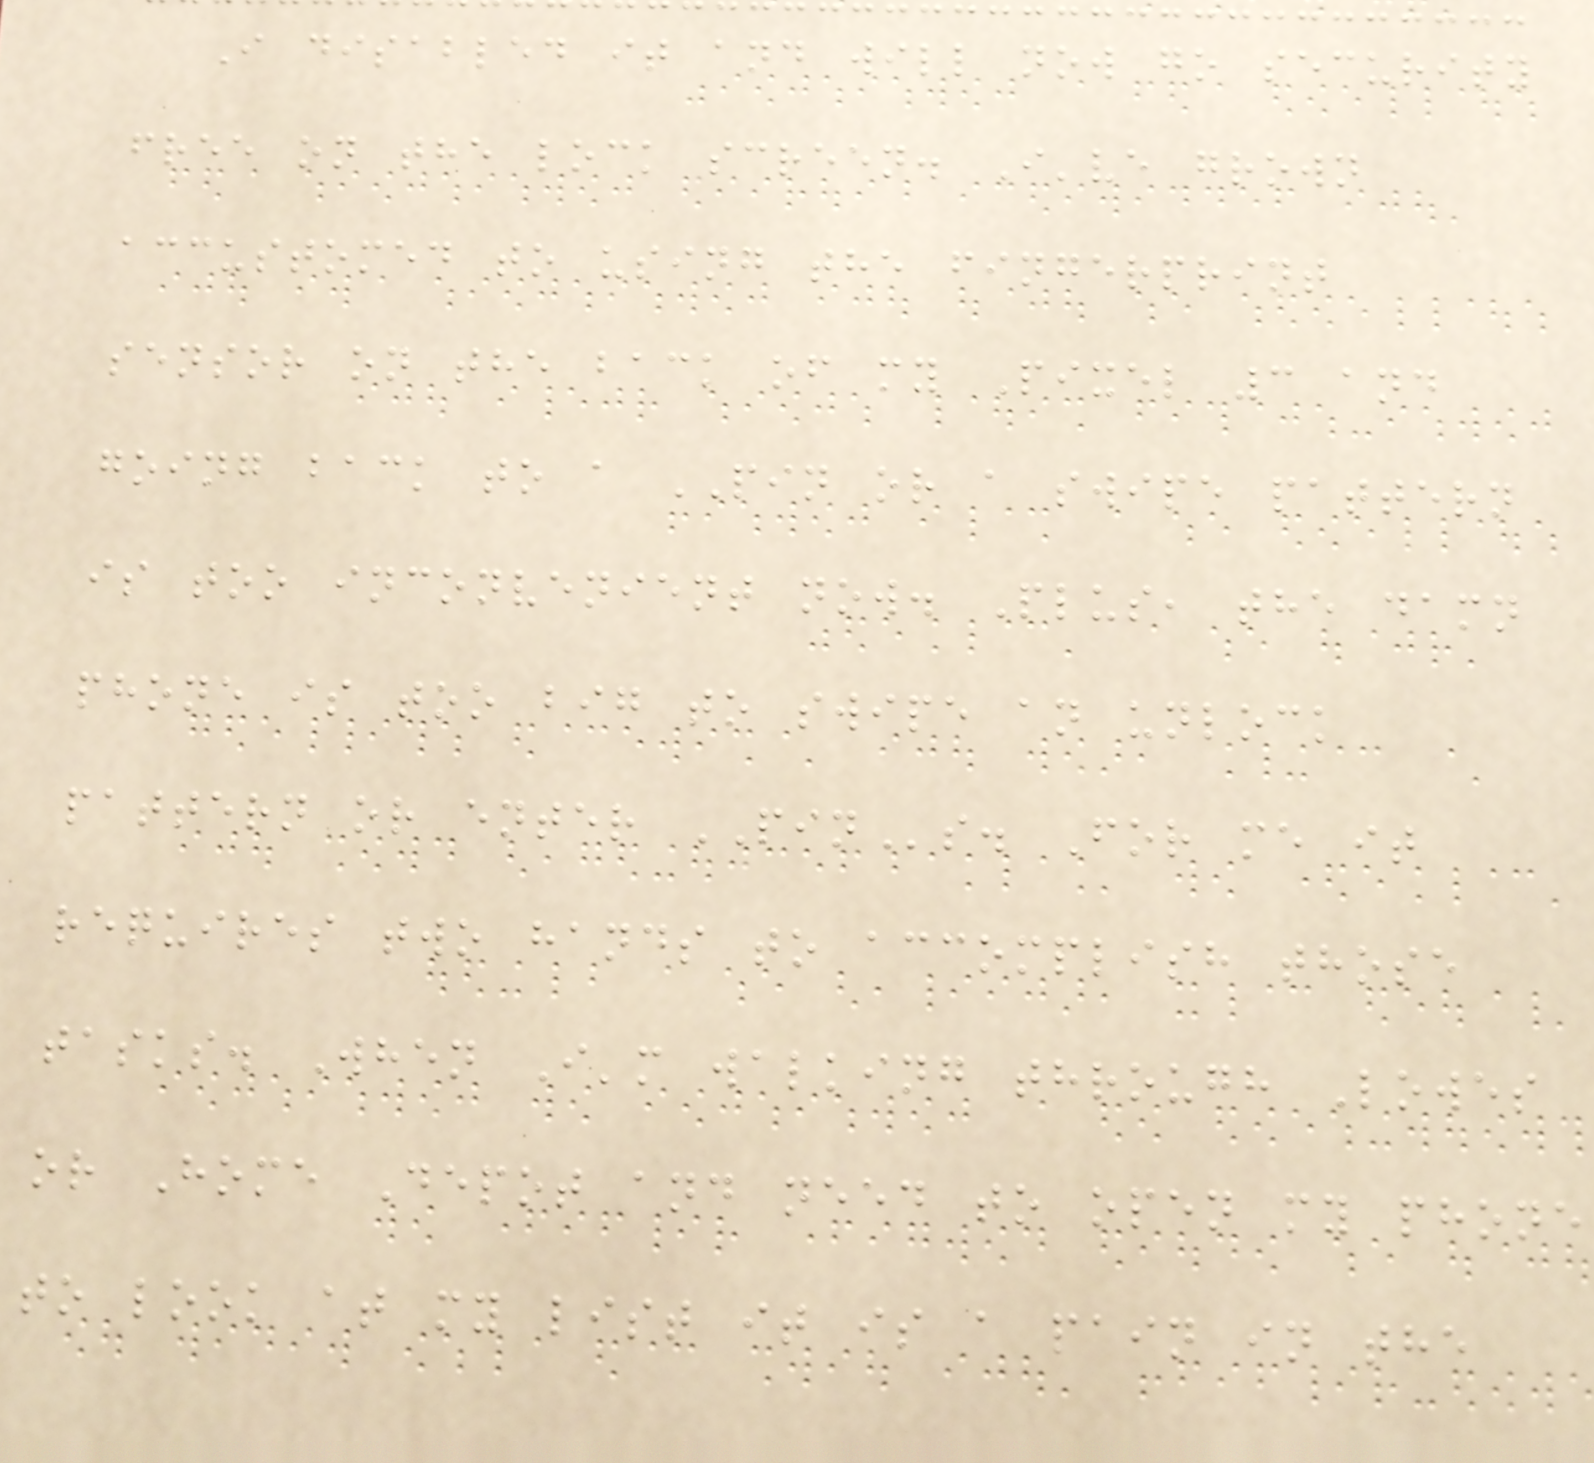I disabled it and will now go security
free on the lock screen. I've grown
accustomed to using the fingerprint
sensor on the back of my Pixel 3 and
going back to a PIN or a swipe pattern
is too inconvenient now. Plus, the damn
phone is too big to swipe an unlock
pattern or enter PINs. For me it
requires two hands to accomplish those
tasks. When I'm walking through Lowes
or Home Depot and need to open my phone
to look at my list it is a pain in the
